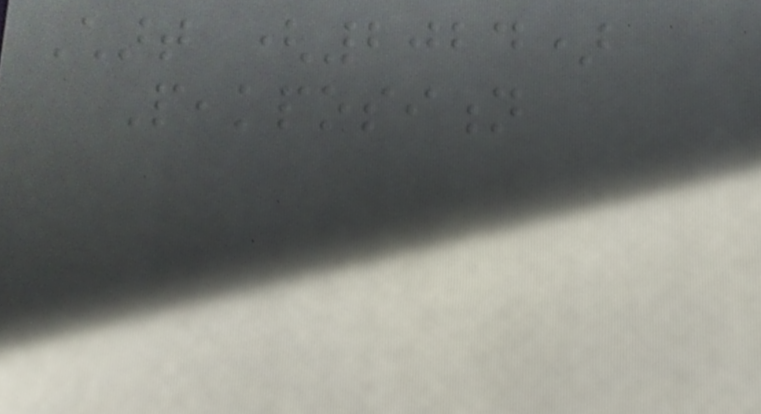Chart (2024)
Peakposition
